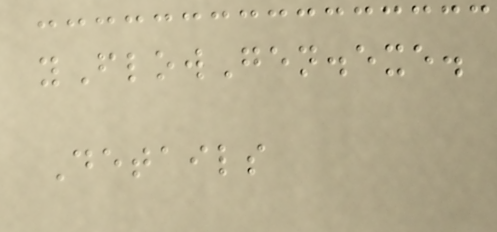yFlowGen.exe.
Details
